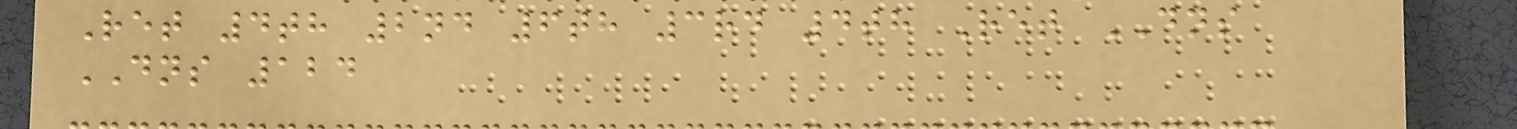Ret 4th 2nd 6th 3rd 4th Ret DNS
DNS 124
